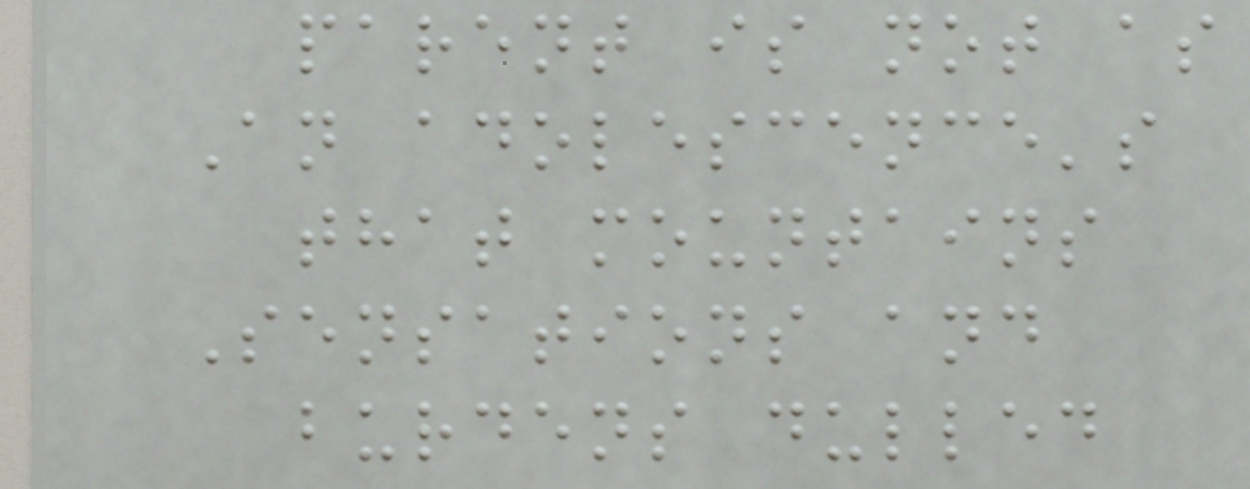parent is not as
An adolescence's
that mountains
Sensations and
burdens dulled
